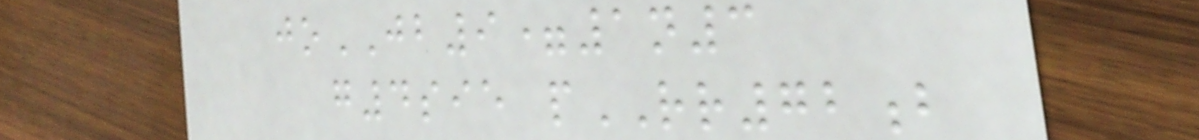joJB9=1n3
g4sie pRR72b
